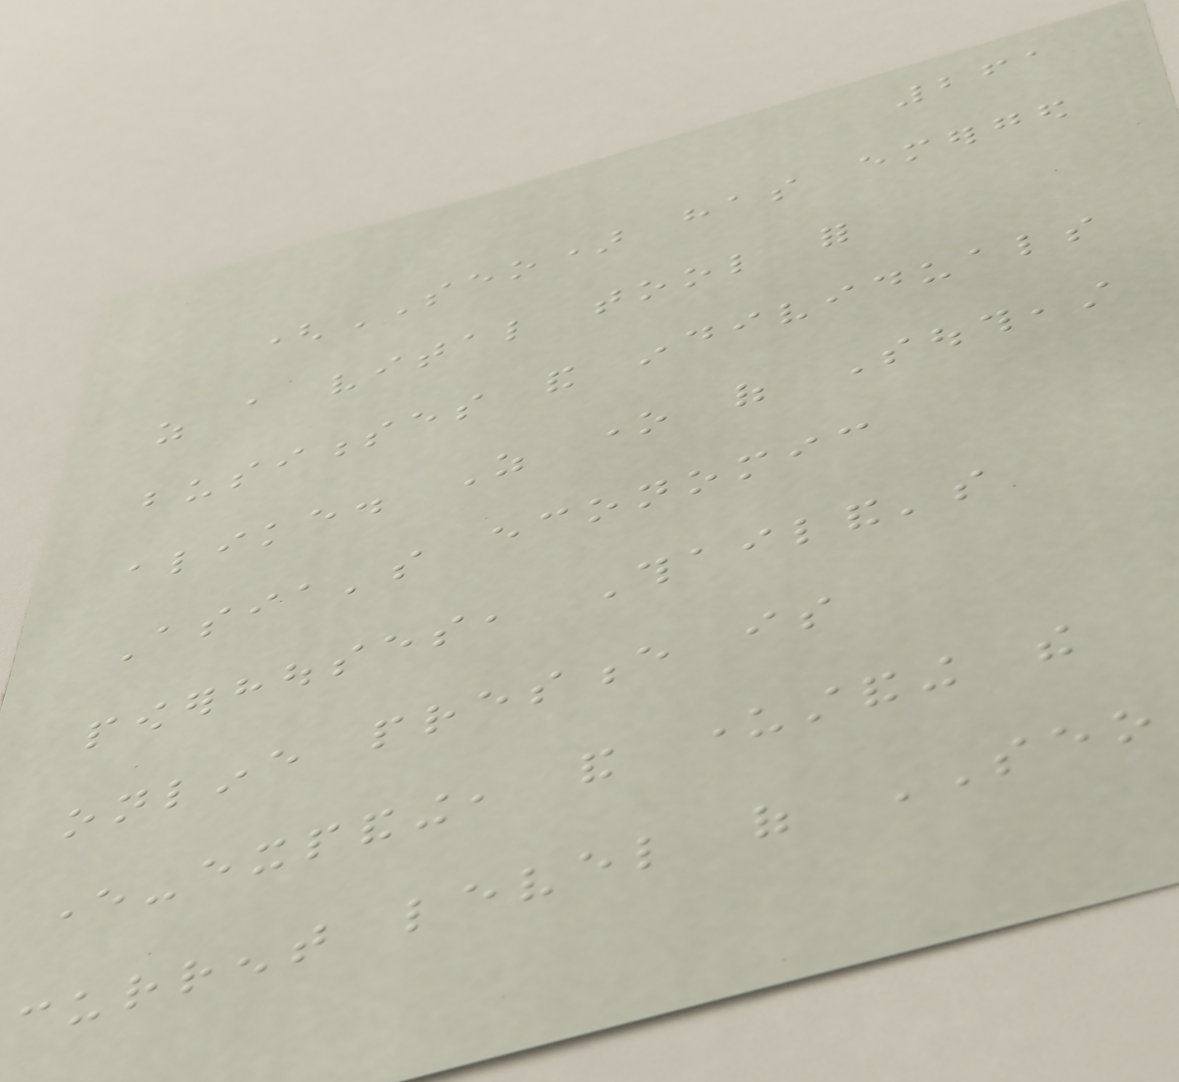261
(SEO) has emerged
as a vital tool for
businesses and individuals
alike. As one of Southeast
Asia's economic
powerhouses, Thailand's
online presence is
ever-expanding, and understanding the
current level of SEO
